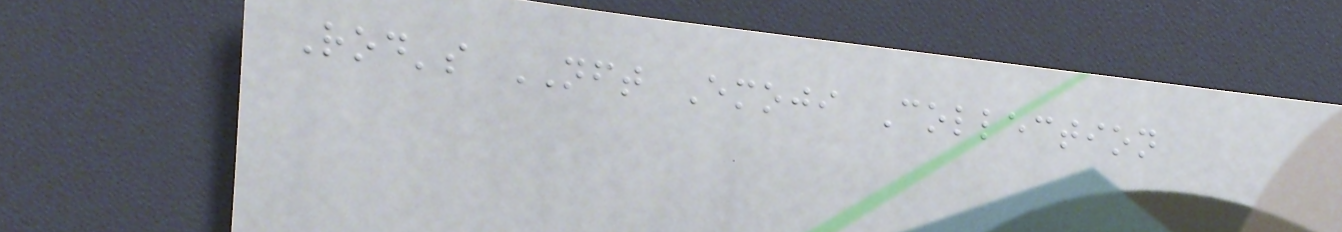Rod's NFT Emoji Collection
